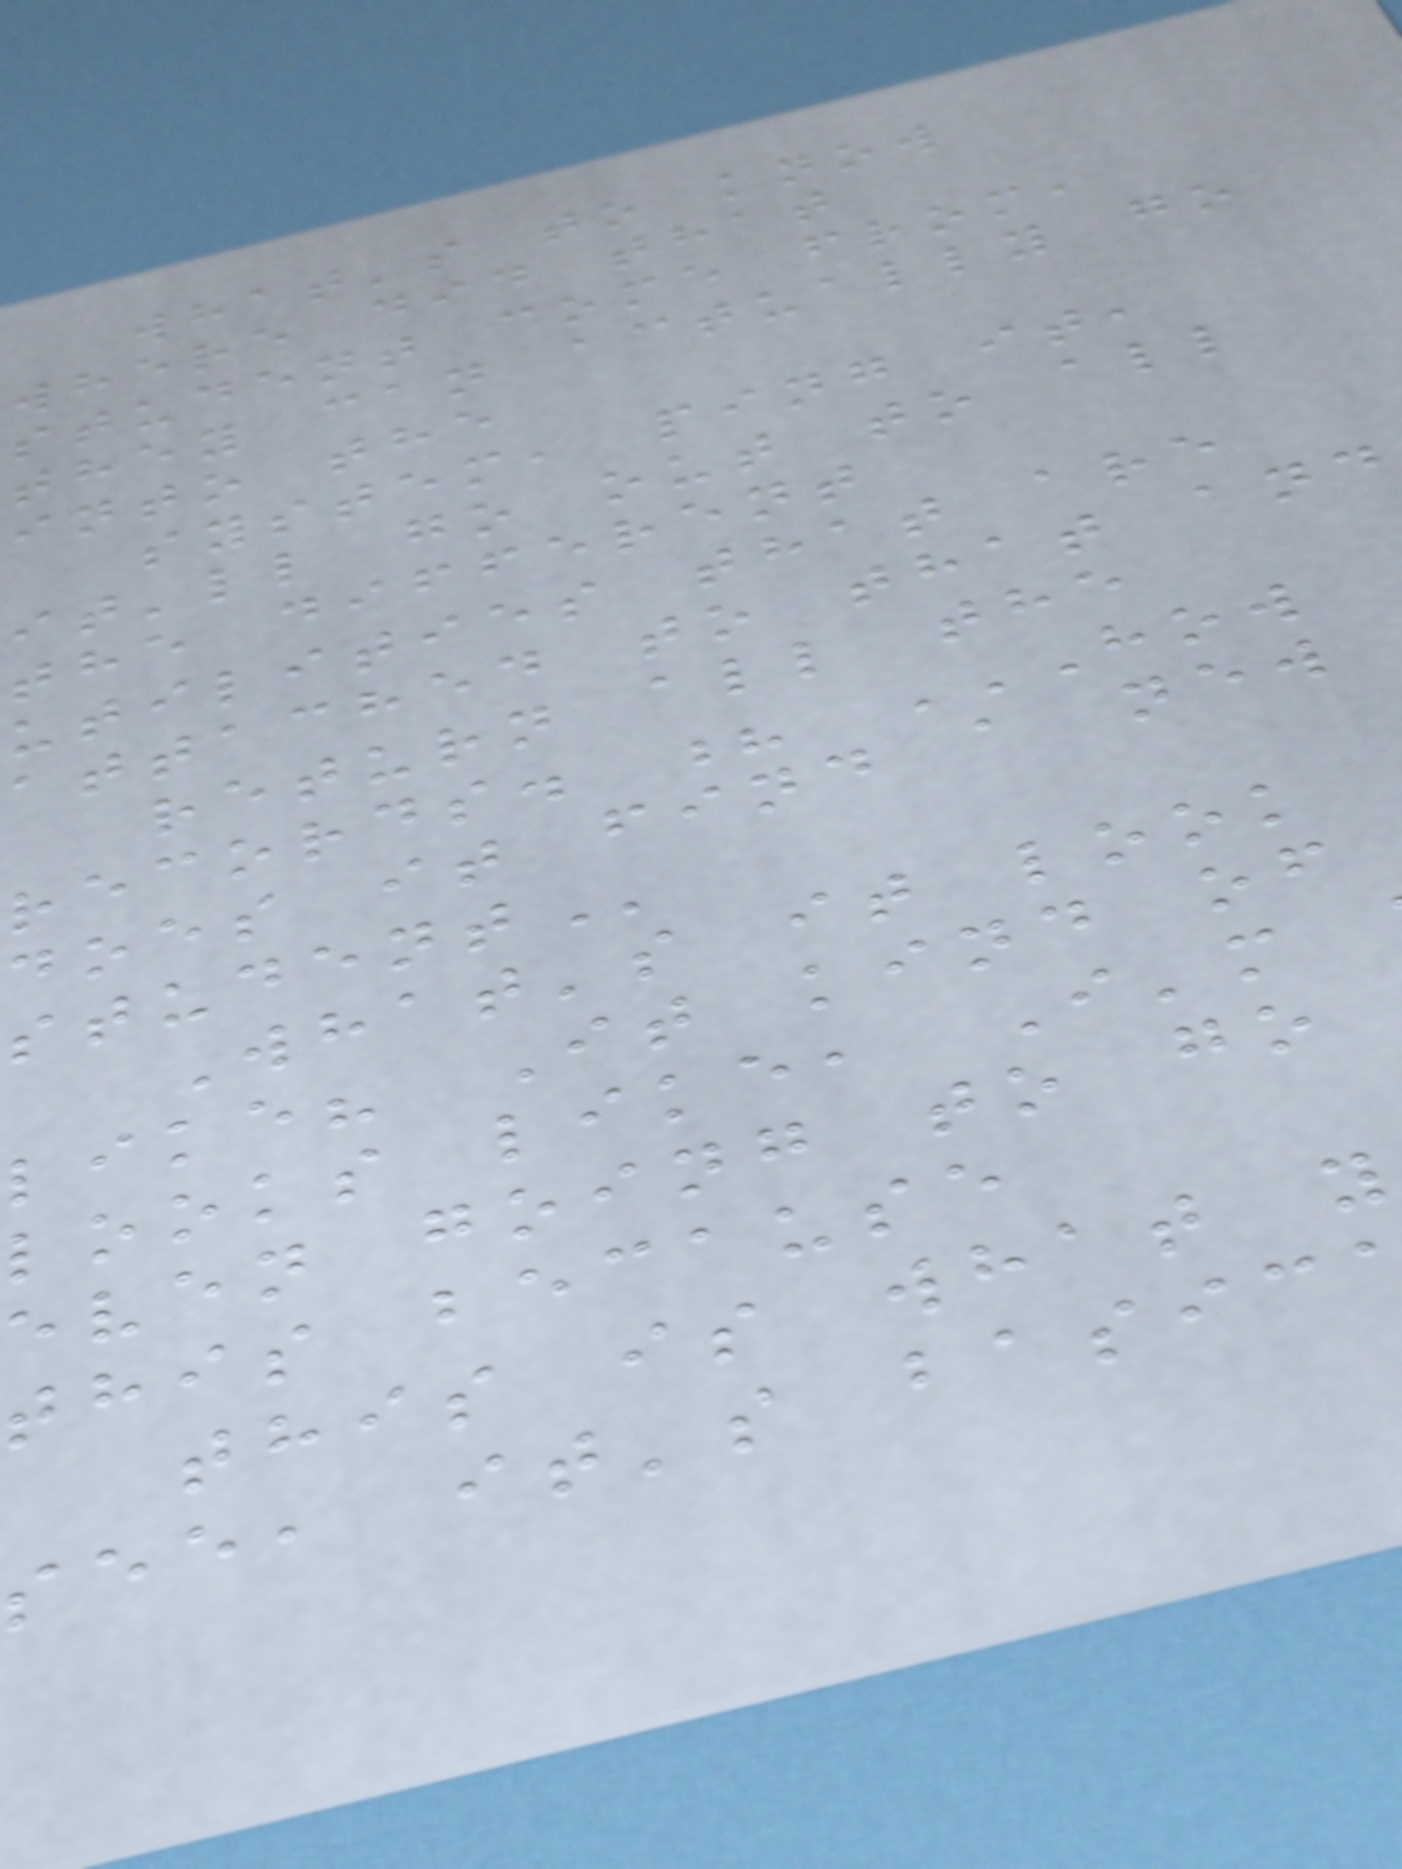what's to know
where did that
student come from,
they can actually go
into the
system, ping it,
it'll go out to all
the different
utilities that are
attached to that and
return all the
records. ? HOW
does it find a new
What's it look
like? It kind of
looks like, I'm
even going to go
this because
this is what y
see, it's basic
